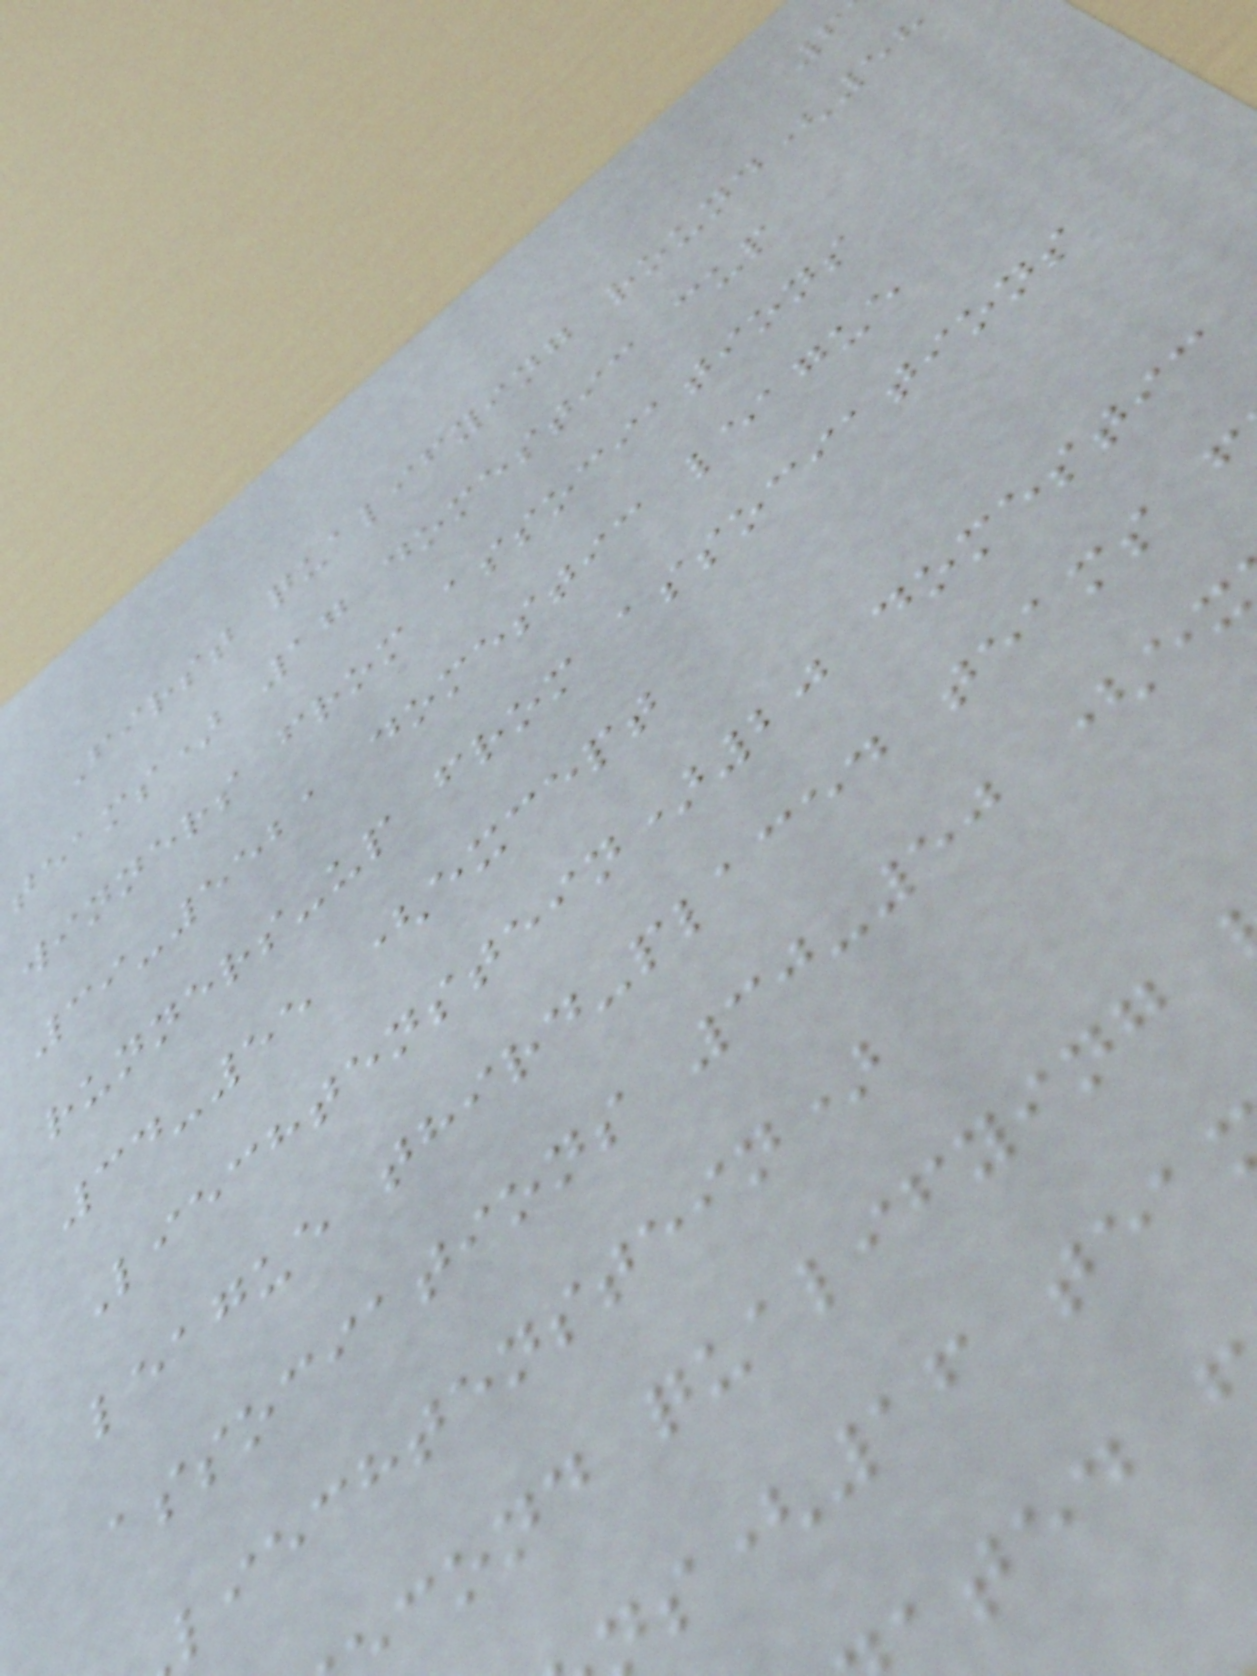First qualifying round(58
teams) 17 domestic cup
winners from associations
39-5521 domestic league
runners-up from associations
34-55 (except
Liechtenstein)20 domestic
league third-placed teams
associations 30-50 (ex
liechtenstein)
cond qualifying
s(16 tea
